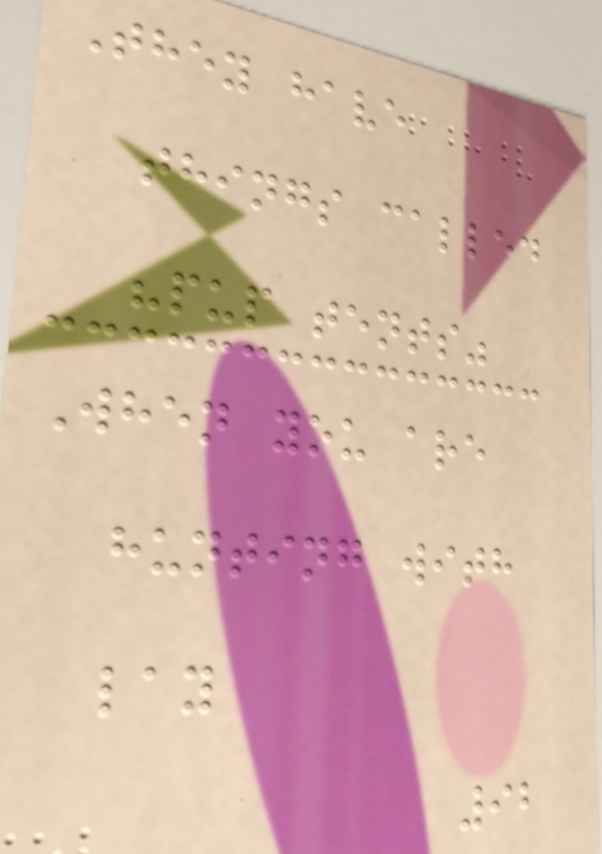They have
things called
"pup tents"
When you are
hunting with
lay
92
